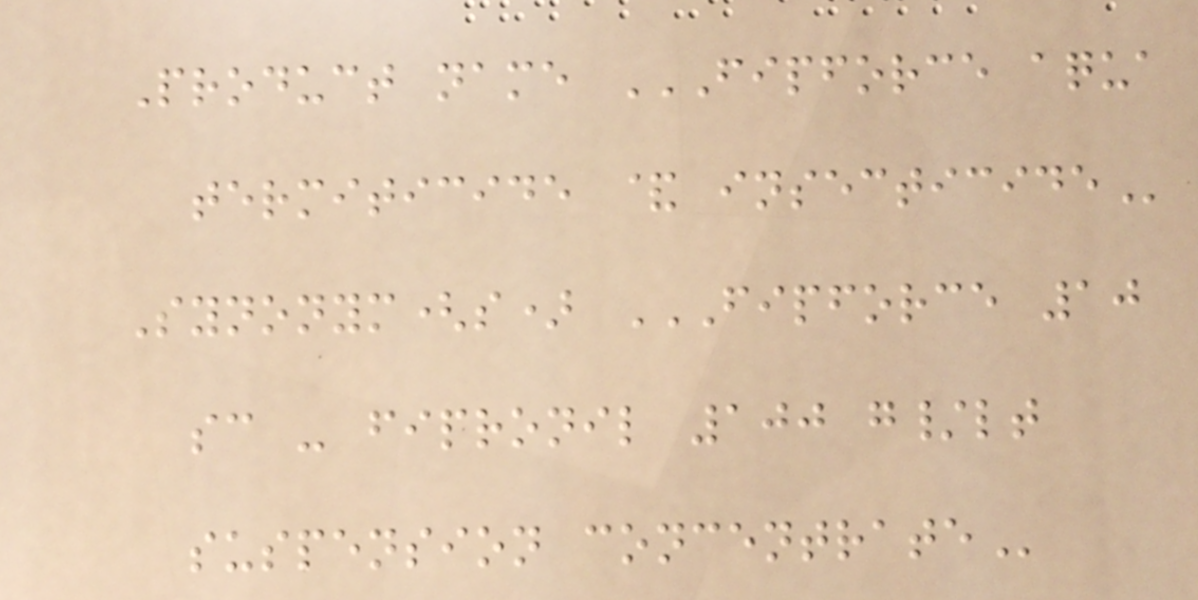Product name FIPFORCE AQUA
TERMITICIDE & INSECTICIDE
Synonym(s) FIPFORCE 10
SC - FIPRONIL 100 G/LT
SUSPENSION CONCENTRATE
